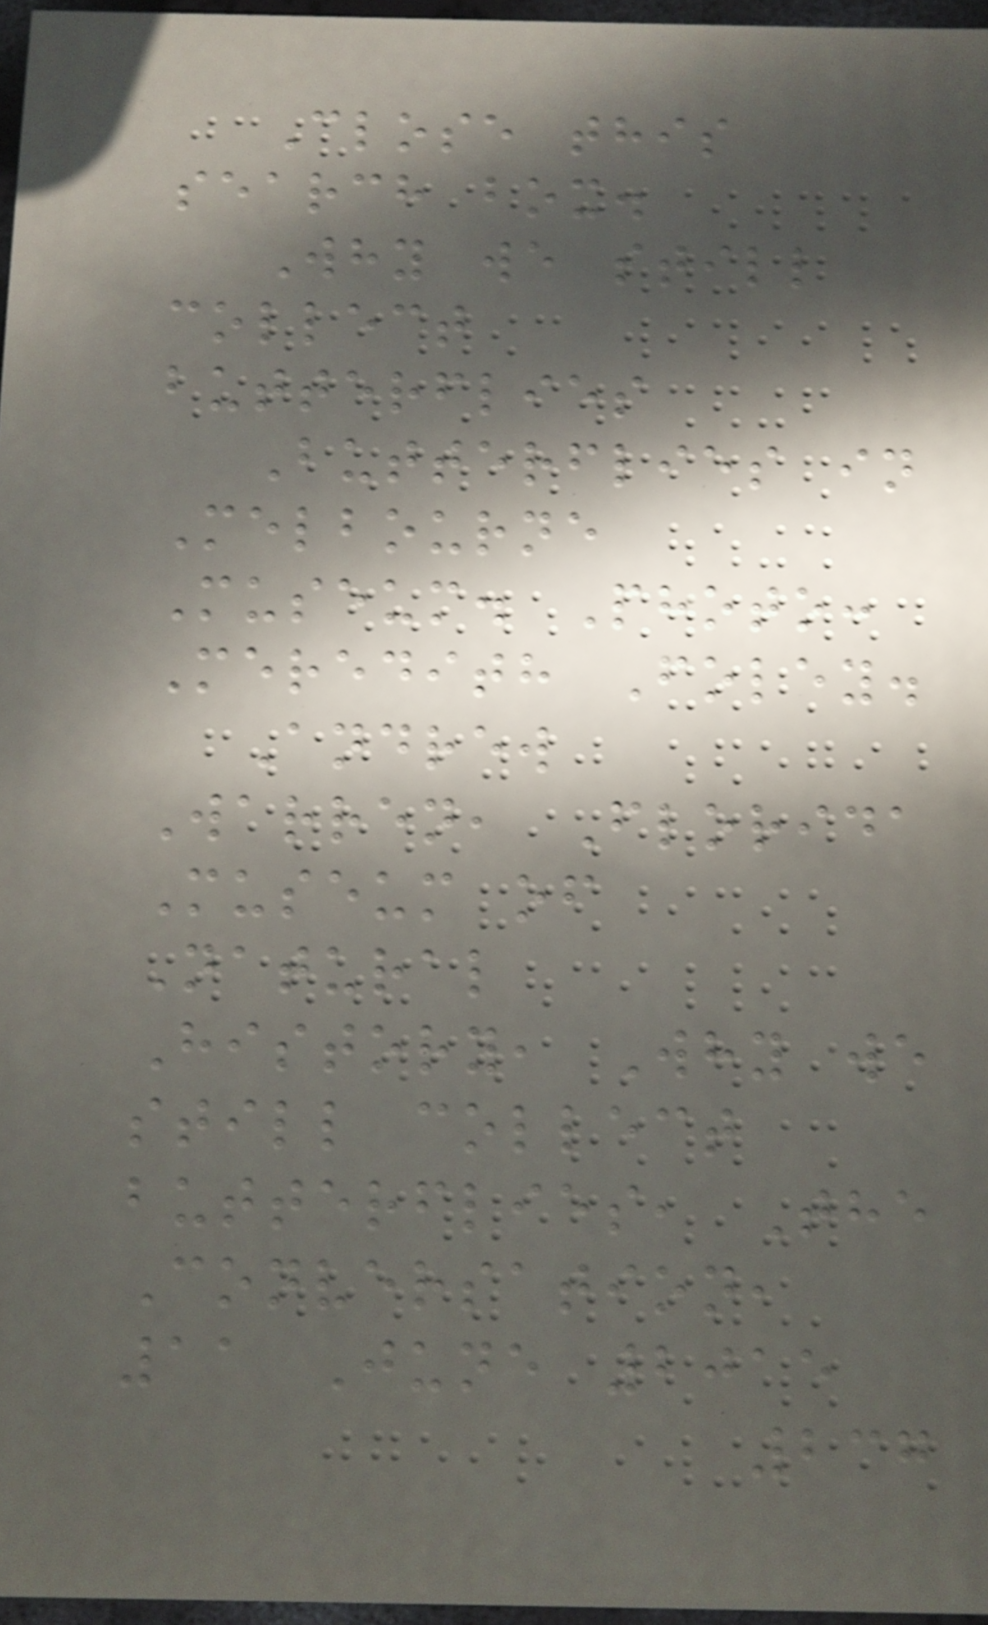Close this
search box.
Why we still
collect
butterflies
Butterflies in
Melbourne
Museum. Photo:
Meredith Foley.
Andrew
Warren, Florida
Museum of
Natural
History, Why we
still collect
butterflies, The
Conversation,
11 June 2015
237
